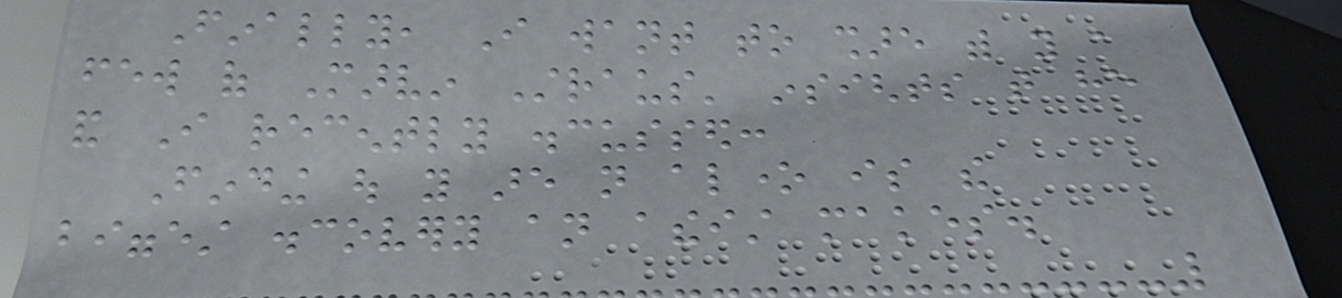Finally, I want to share with you a
few of Marvin Straus' insights that he
and I recently discussed:
Finding out you are not alone is the
biggest discovery an atheist makes.
